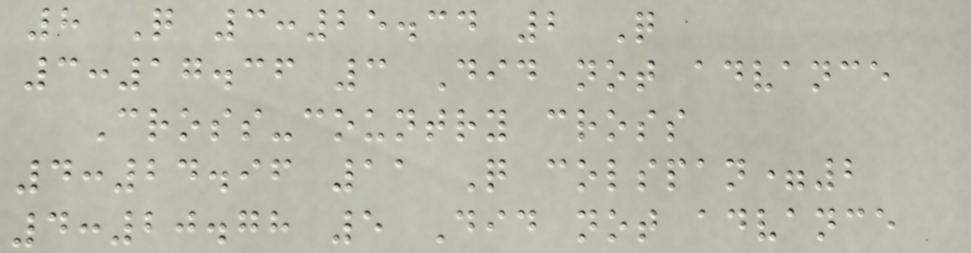8 Q 3:25.34 2 Q
3:17.36 3 Did not advance
Cross-country cross
4:24.96 11 Q colspan=2
4:20.78 5 Did not advance
